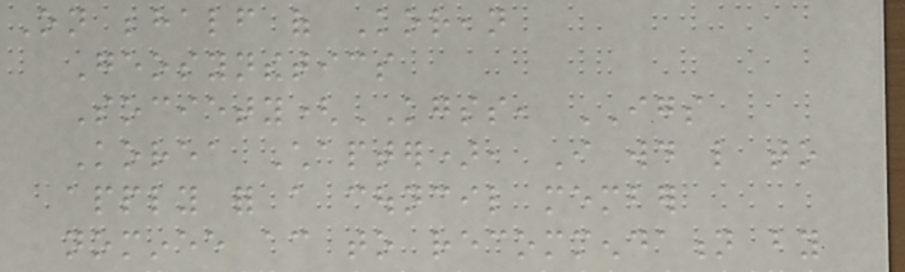On behalf of Korean
Geosynthetics
Society(KGSS, IGS
Korea Chapter), I would like to
apply for a council member
nominee according to recommendation by
